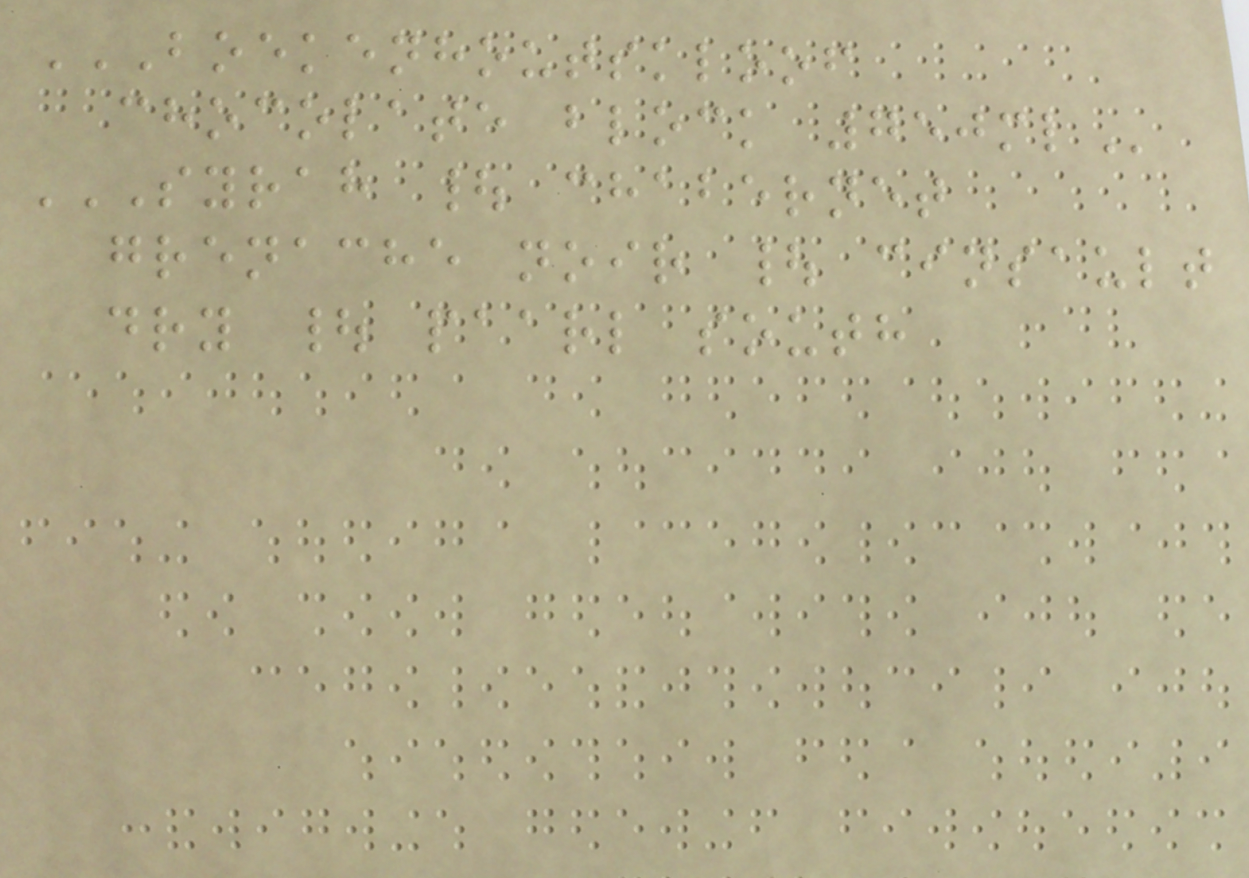BOEKENHOUTSKLOOF
CHOCOLATE BLOCK 750ML
SYRAH | CHABERNET
GRENACHE NOIR | CINSAULT
DRY | PAARL SOUTH
